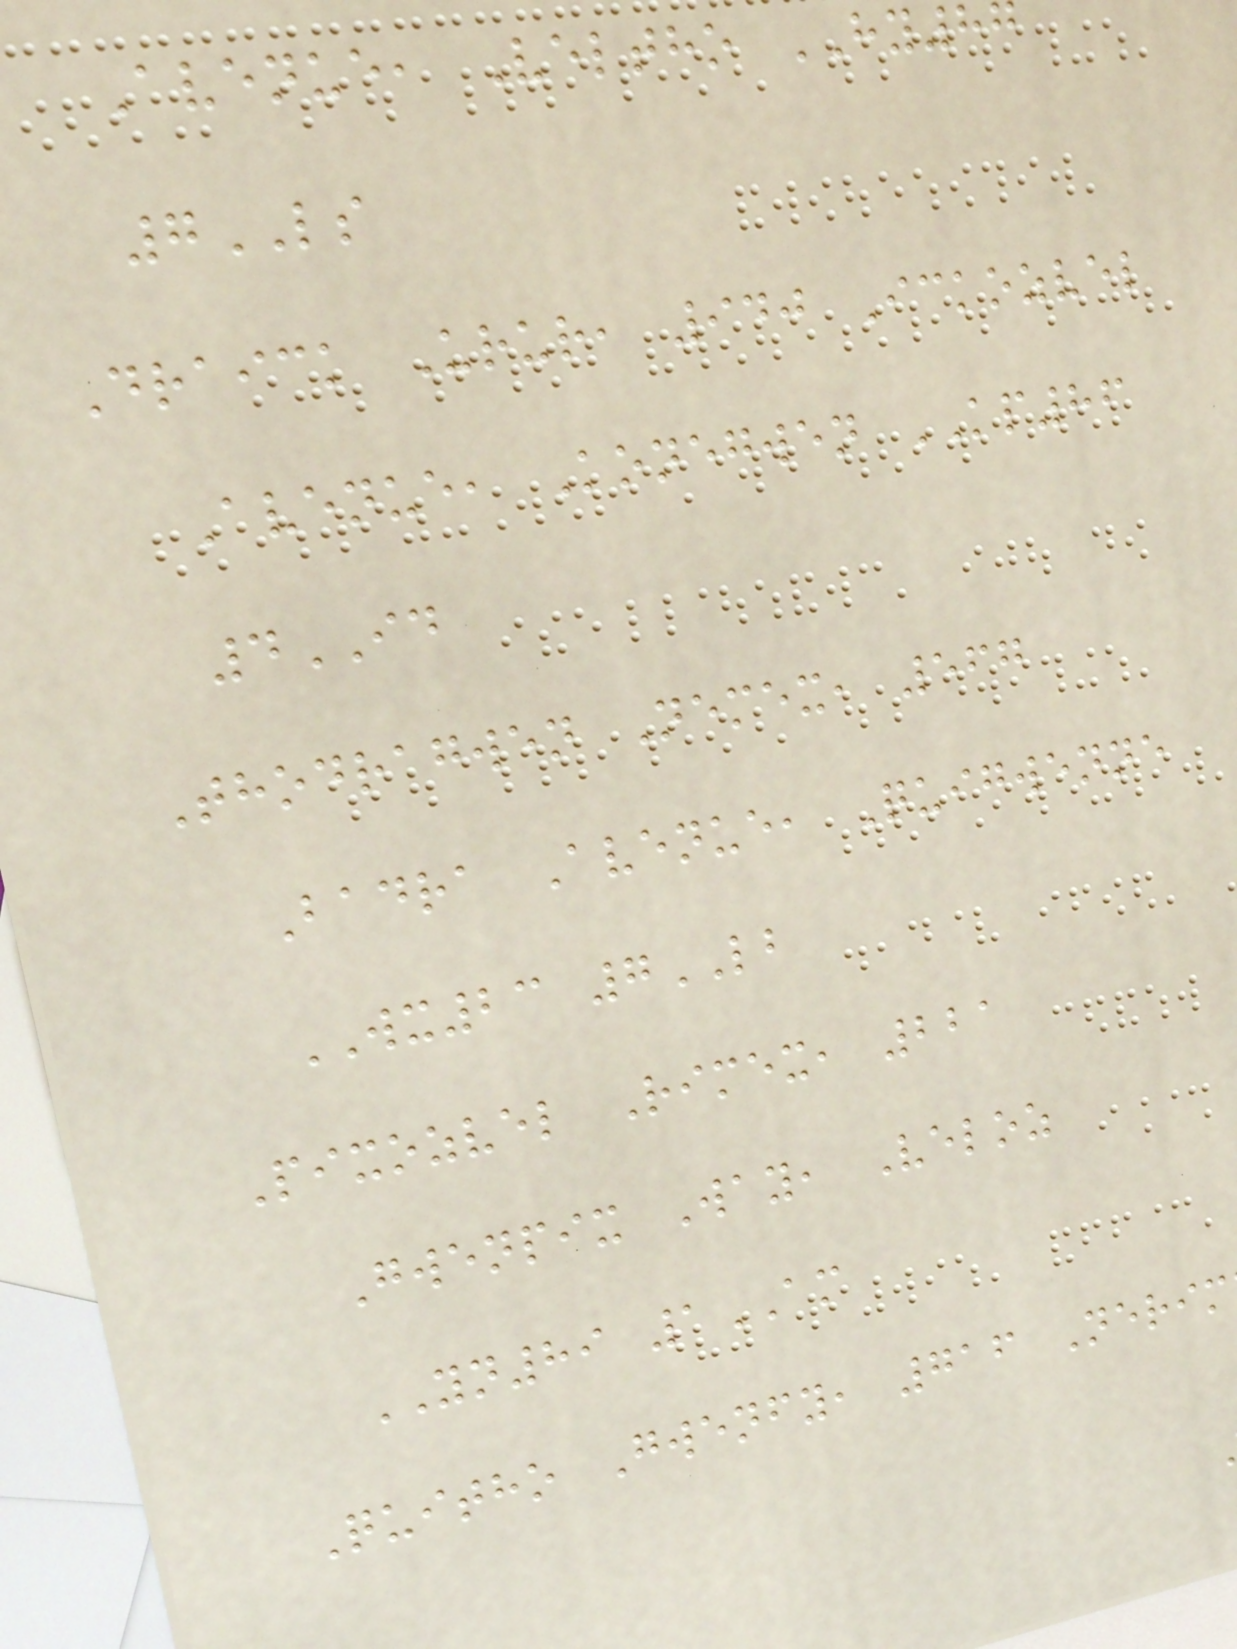Avenue, Veltho HY87
7LS
Draick Urur, 940 Ickozvel
Avenue, Konegwen KP86
4ID
Thodragwen Nemex, 567
Badra Avenue, Quigwenne
WX23 7LB
Pixozvel Rimex, 221
Gwenpix Way, Veloz
YN89 1AM
Quitho Gwenfy, 716 Nerim
